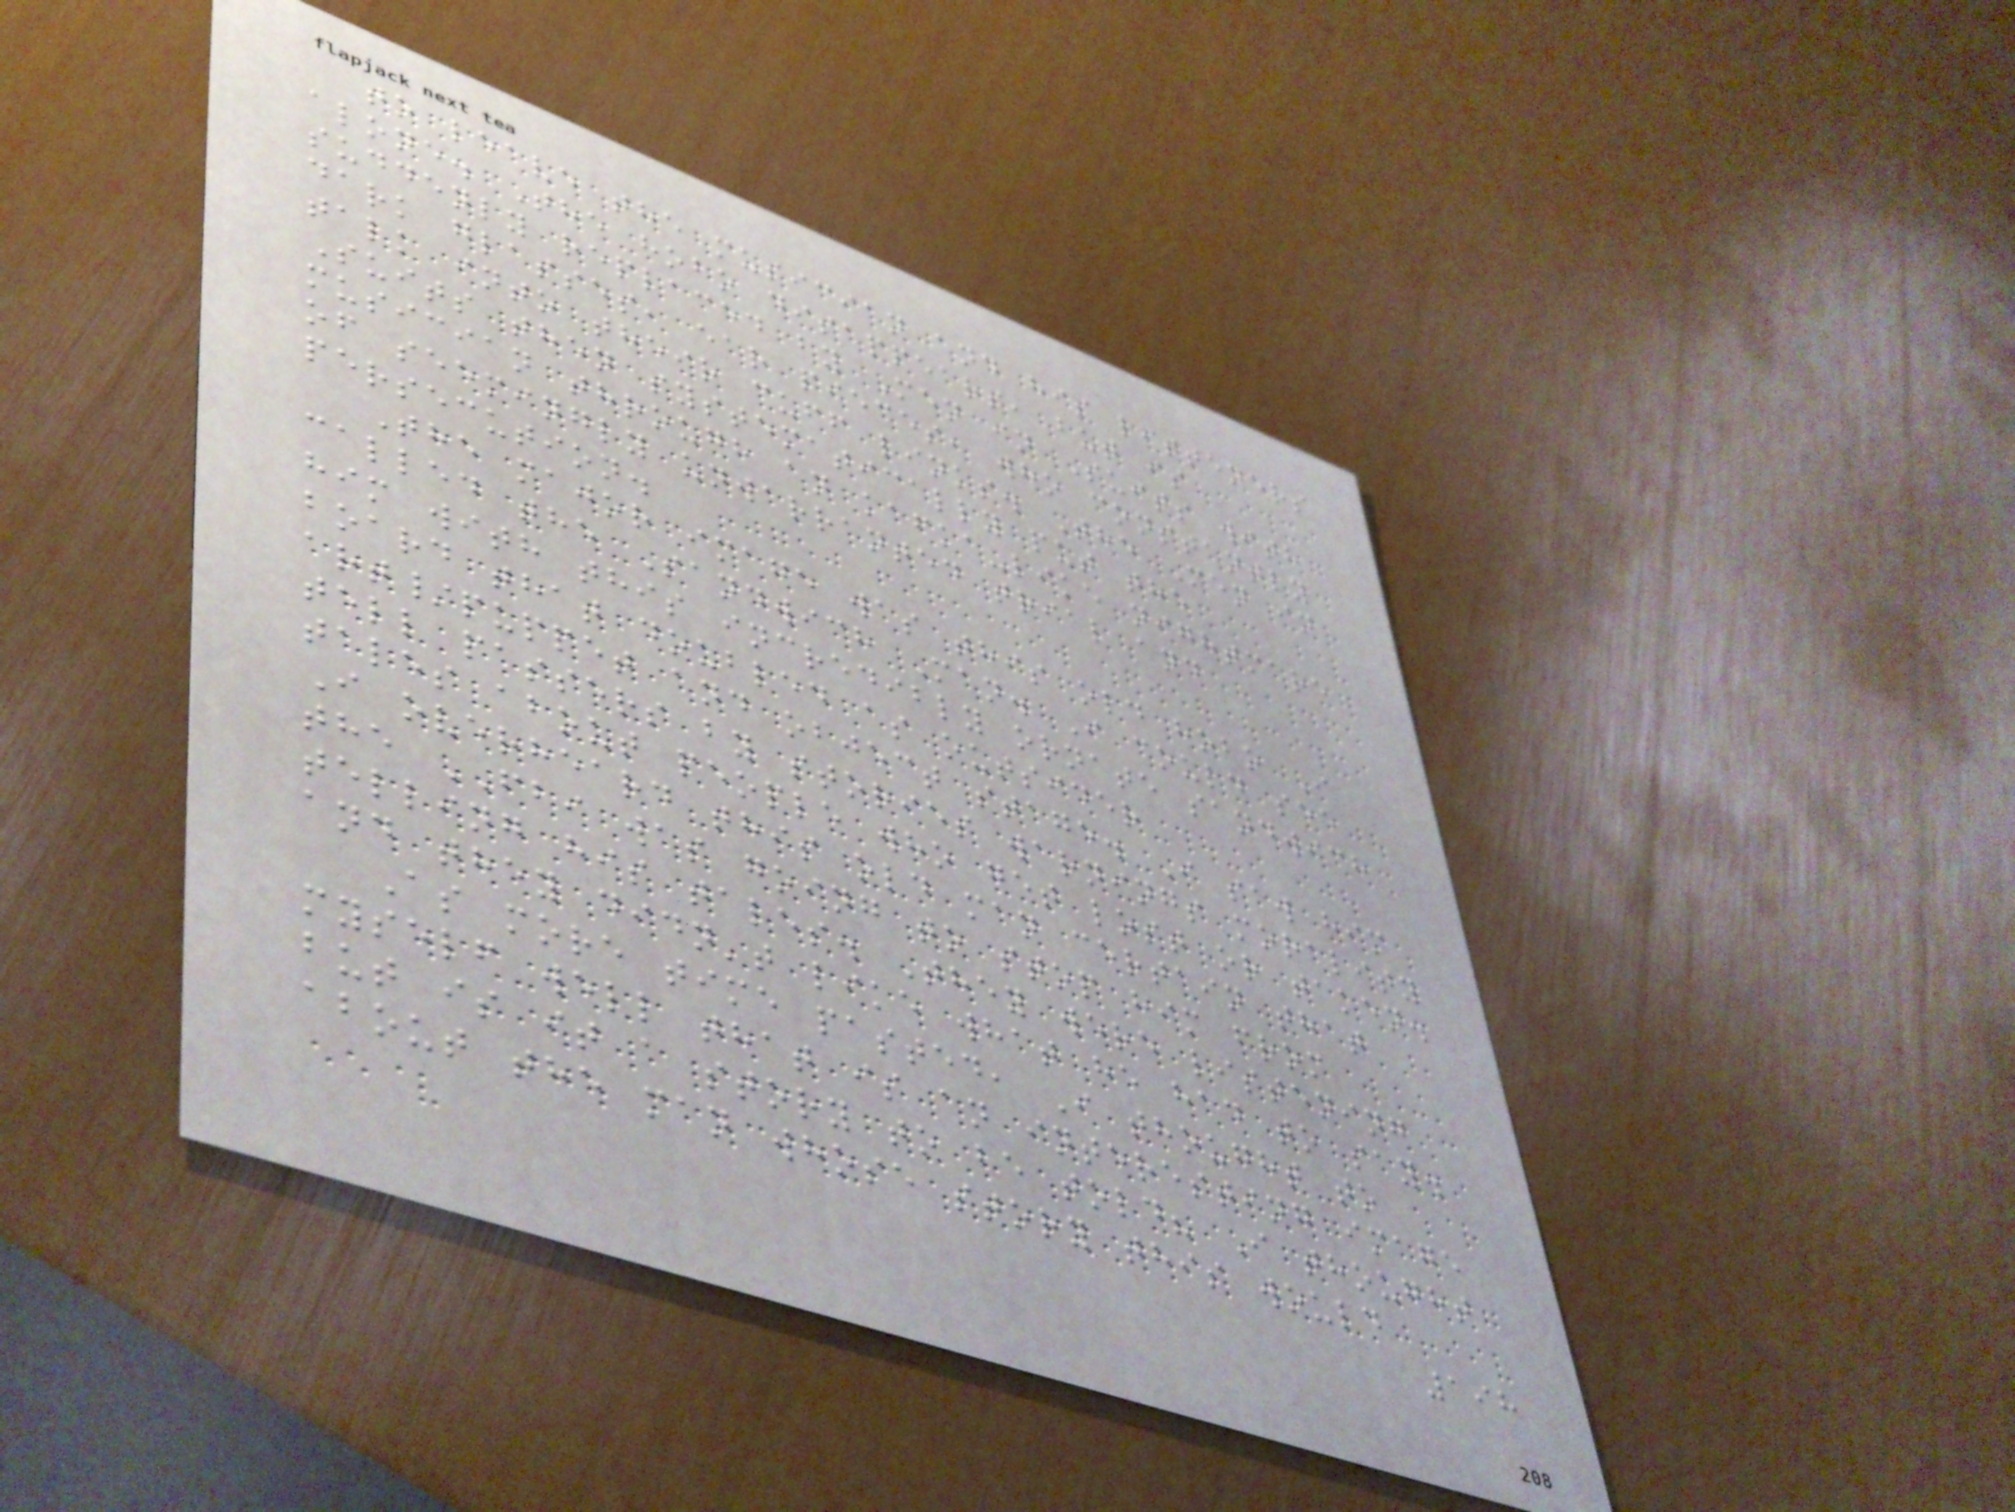to leave the musician and his listeners
alone. The hobo disappears, but is
suddenly replaced by Men in Suits with
dark glasses, ear pieces, who constantly
talk into their cuff links. The Men in
Suits then systematically put the
musician through an kafka-like nightmare
of seemingly unwarranted trial and
persecution.
The major image was this old hobo I
called the Sandwich Man. I could see
him with this incredibly ornate sandwich
board that doubled as outsider
art/puppet and object stage. I saw him
tell passers by stories warnings morality
tales about people who get lost or taken.
I overheard this old man certain that
the FBI was going to stop him from
telling his tales. They were listening
and they didn't like what he had to say.
As more time pasted, I thought to
myself well that is an interesting image
but is it a story to be told? I thought
about the man whose story this would
198
